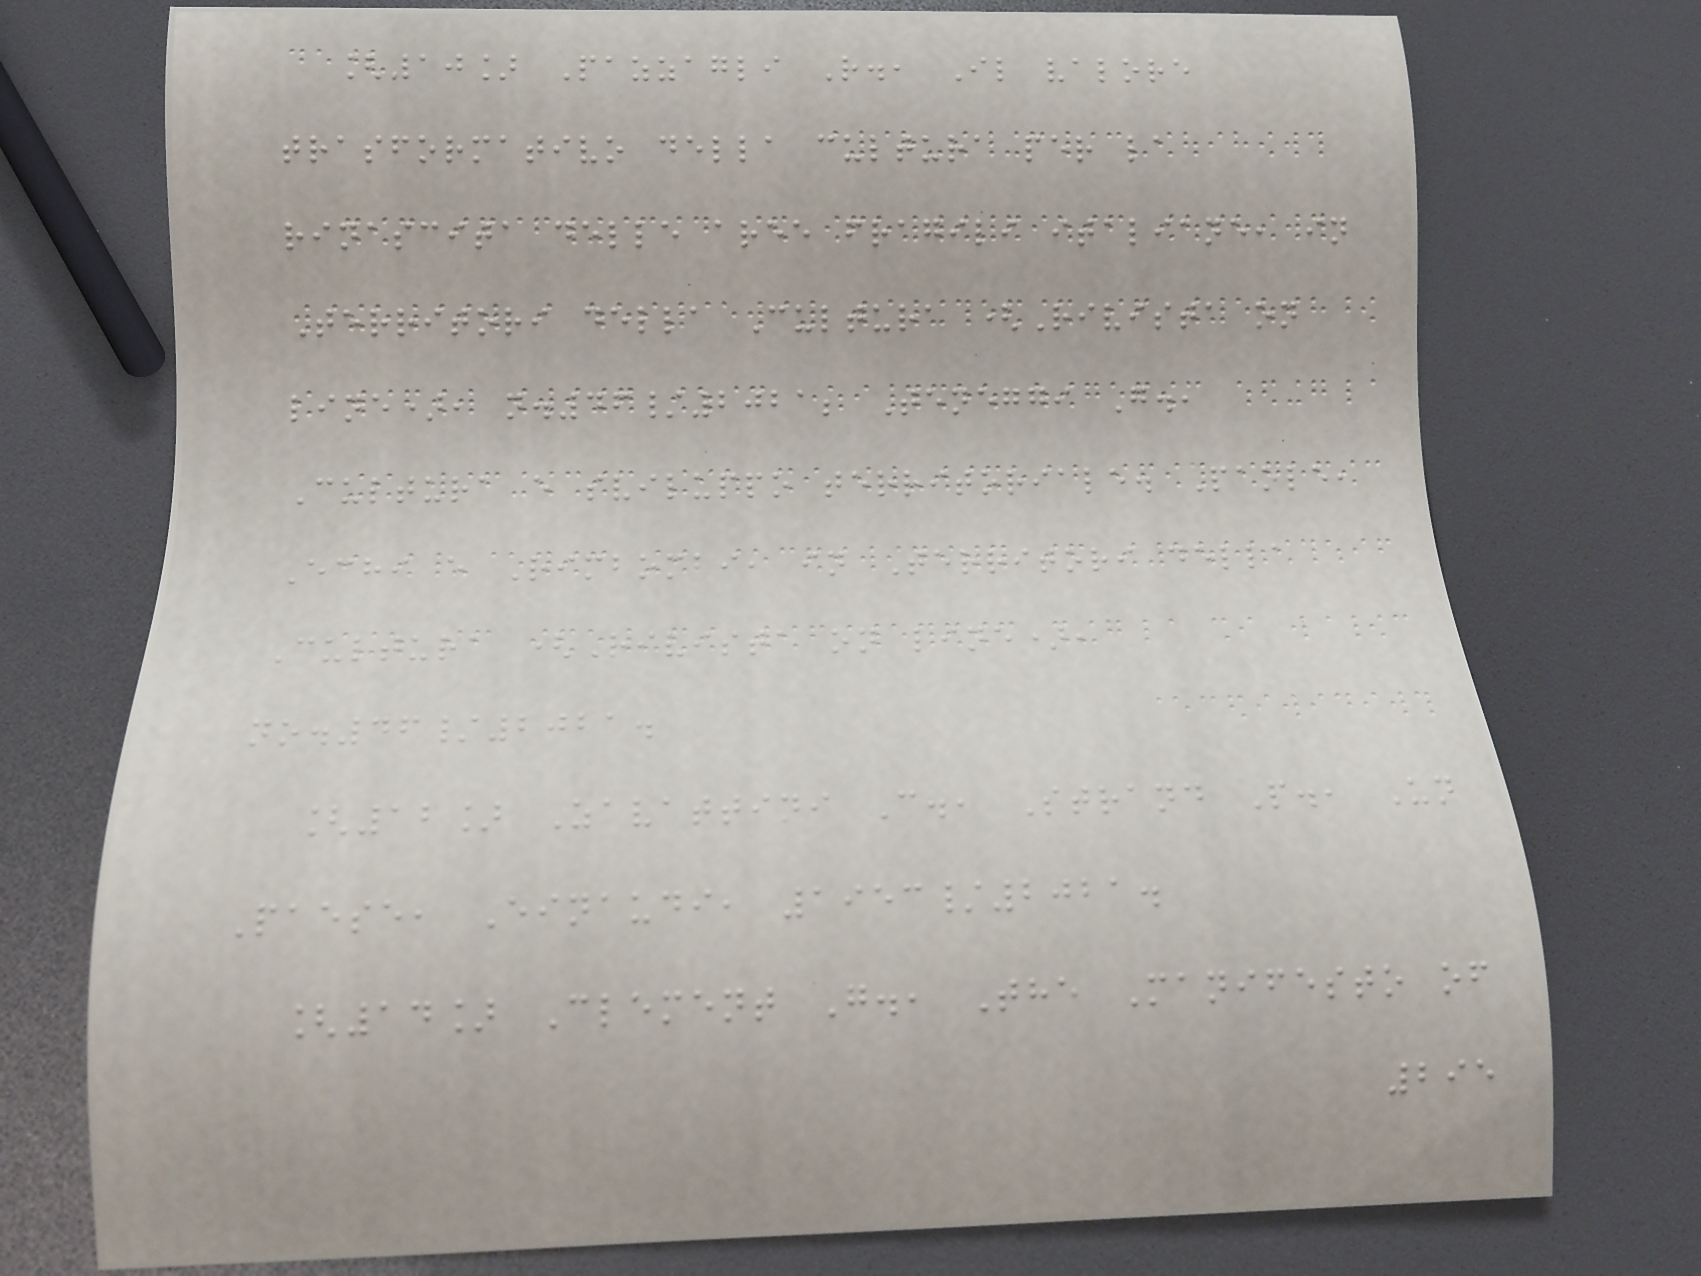[10] Pazzagli R., Il valore
trasformativo della cultura per la
rinascita delle aree fragili italiane, in
Territori della Cultura (Rivista on
line), n.46/2021; Teneggi G.,
Cultura e sviluppo territoriale. Paole,
Echi e Rimbombi, in Territori della
Cultura (Rivista on line),
no.46/2021.
[12] Zavattini C., Strand P., Un
Paese, Einaudi, 1953/2021.
[14] Clement G., The Manifesto of
295
